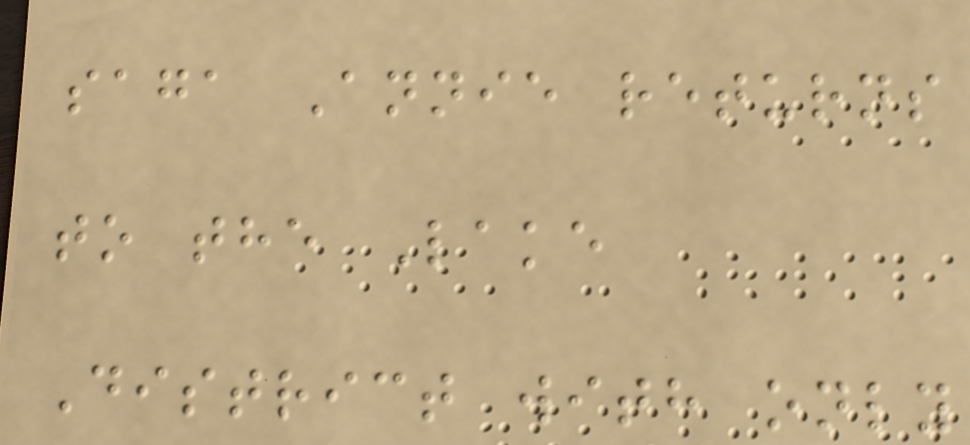saga Annie returns
to the Lake
District with only
